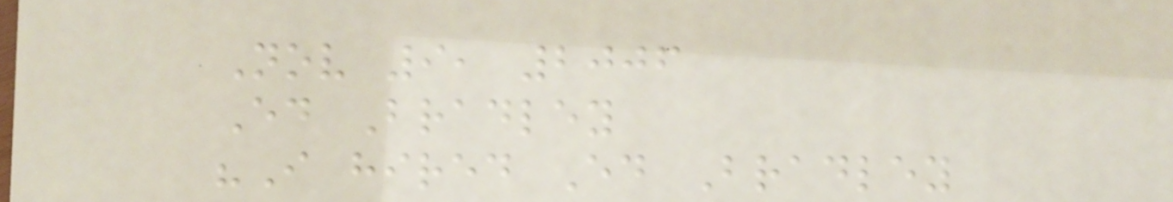Nov 9, 2006
Ed Bradley
"I hired Ed Bradley
